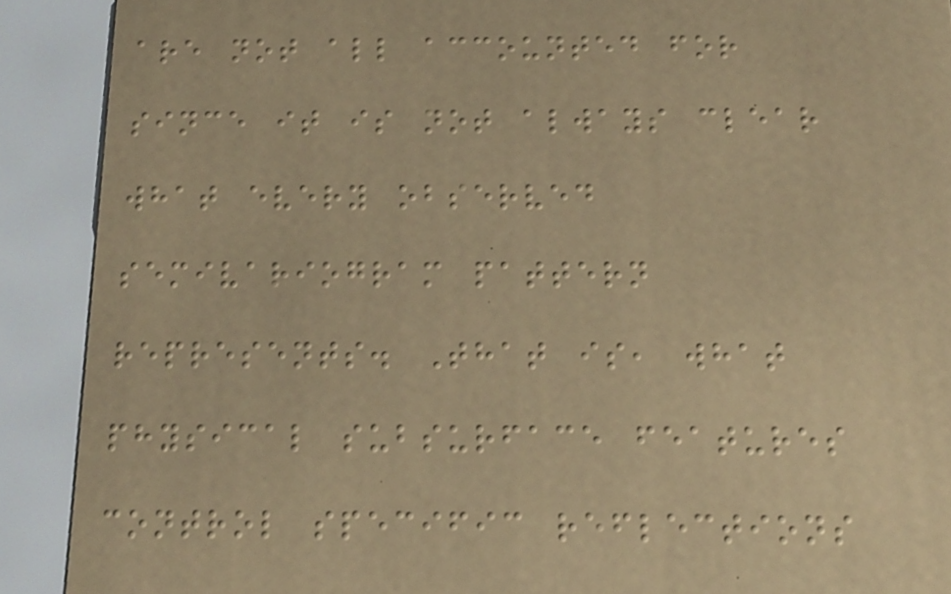are not all accounted for
since it is not always clear
what every observed
semivariogram pattern
represents. That is, what
physical subsurface features
control specific reflections
